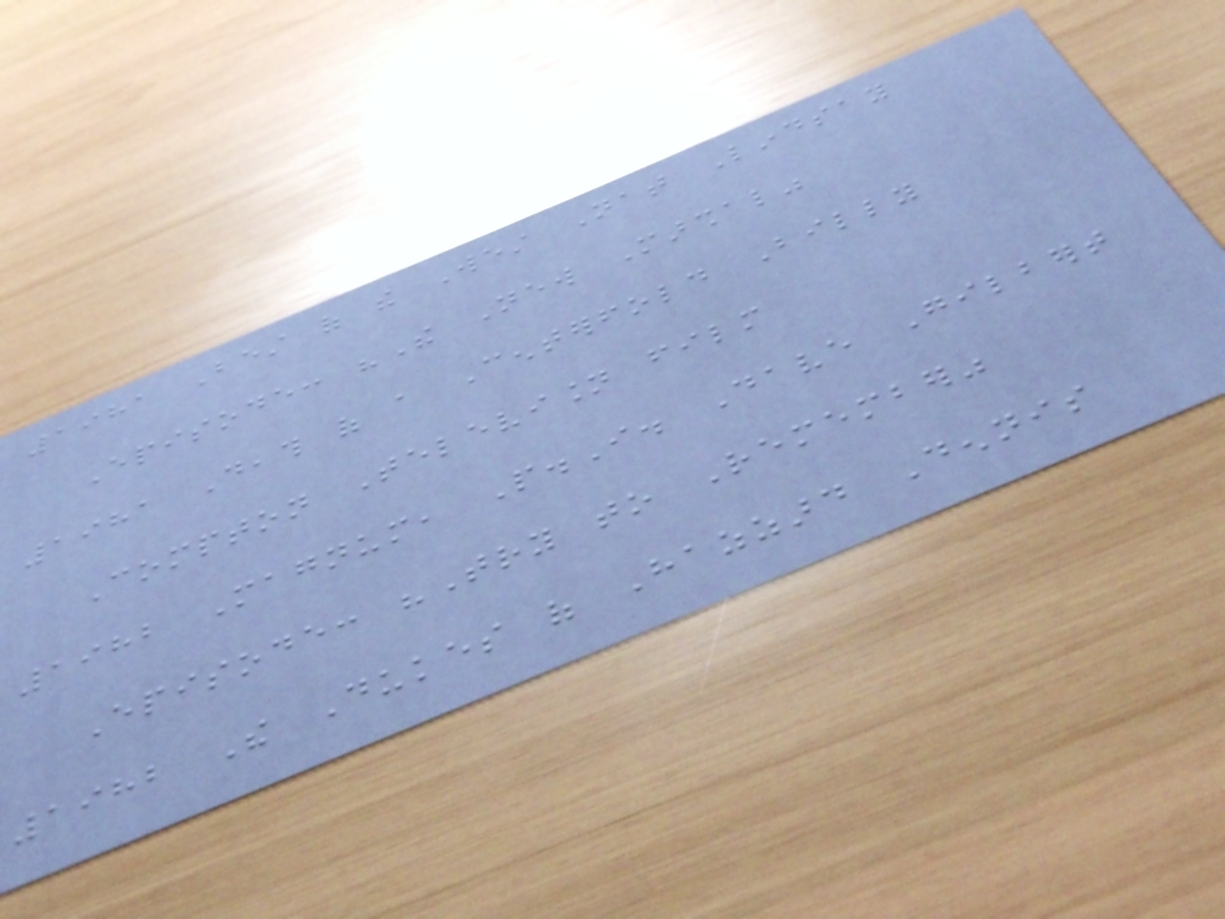1981 Best of the West Nat Lindsay
Episode: "The New Marshal"
1981 Death of a Centerfold Billy
Compton Television film
1982 Magnum, P.I. Dave Gilbert
Episode: "Try to Remember"
1982 The Dukes of Hazzard Dennis
